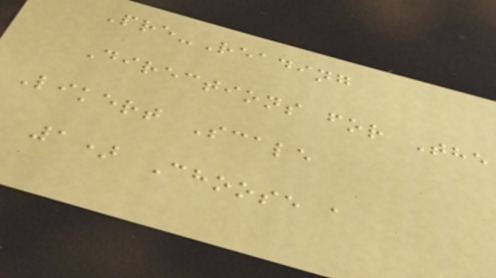Pre-Reading
Directions for The
Likert Scale
1) Choose a
